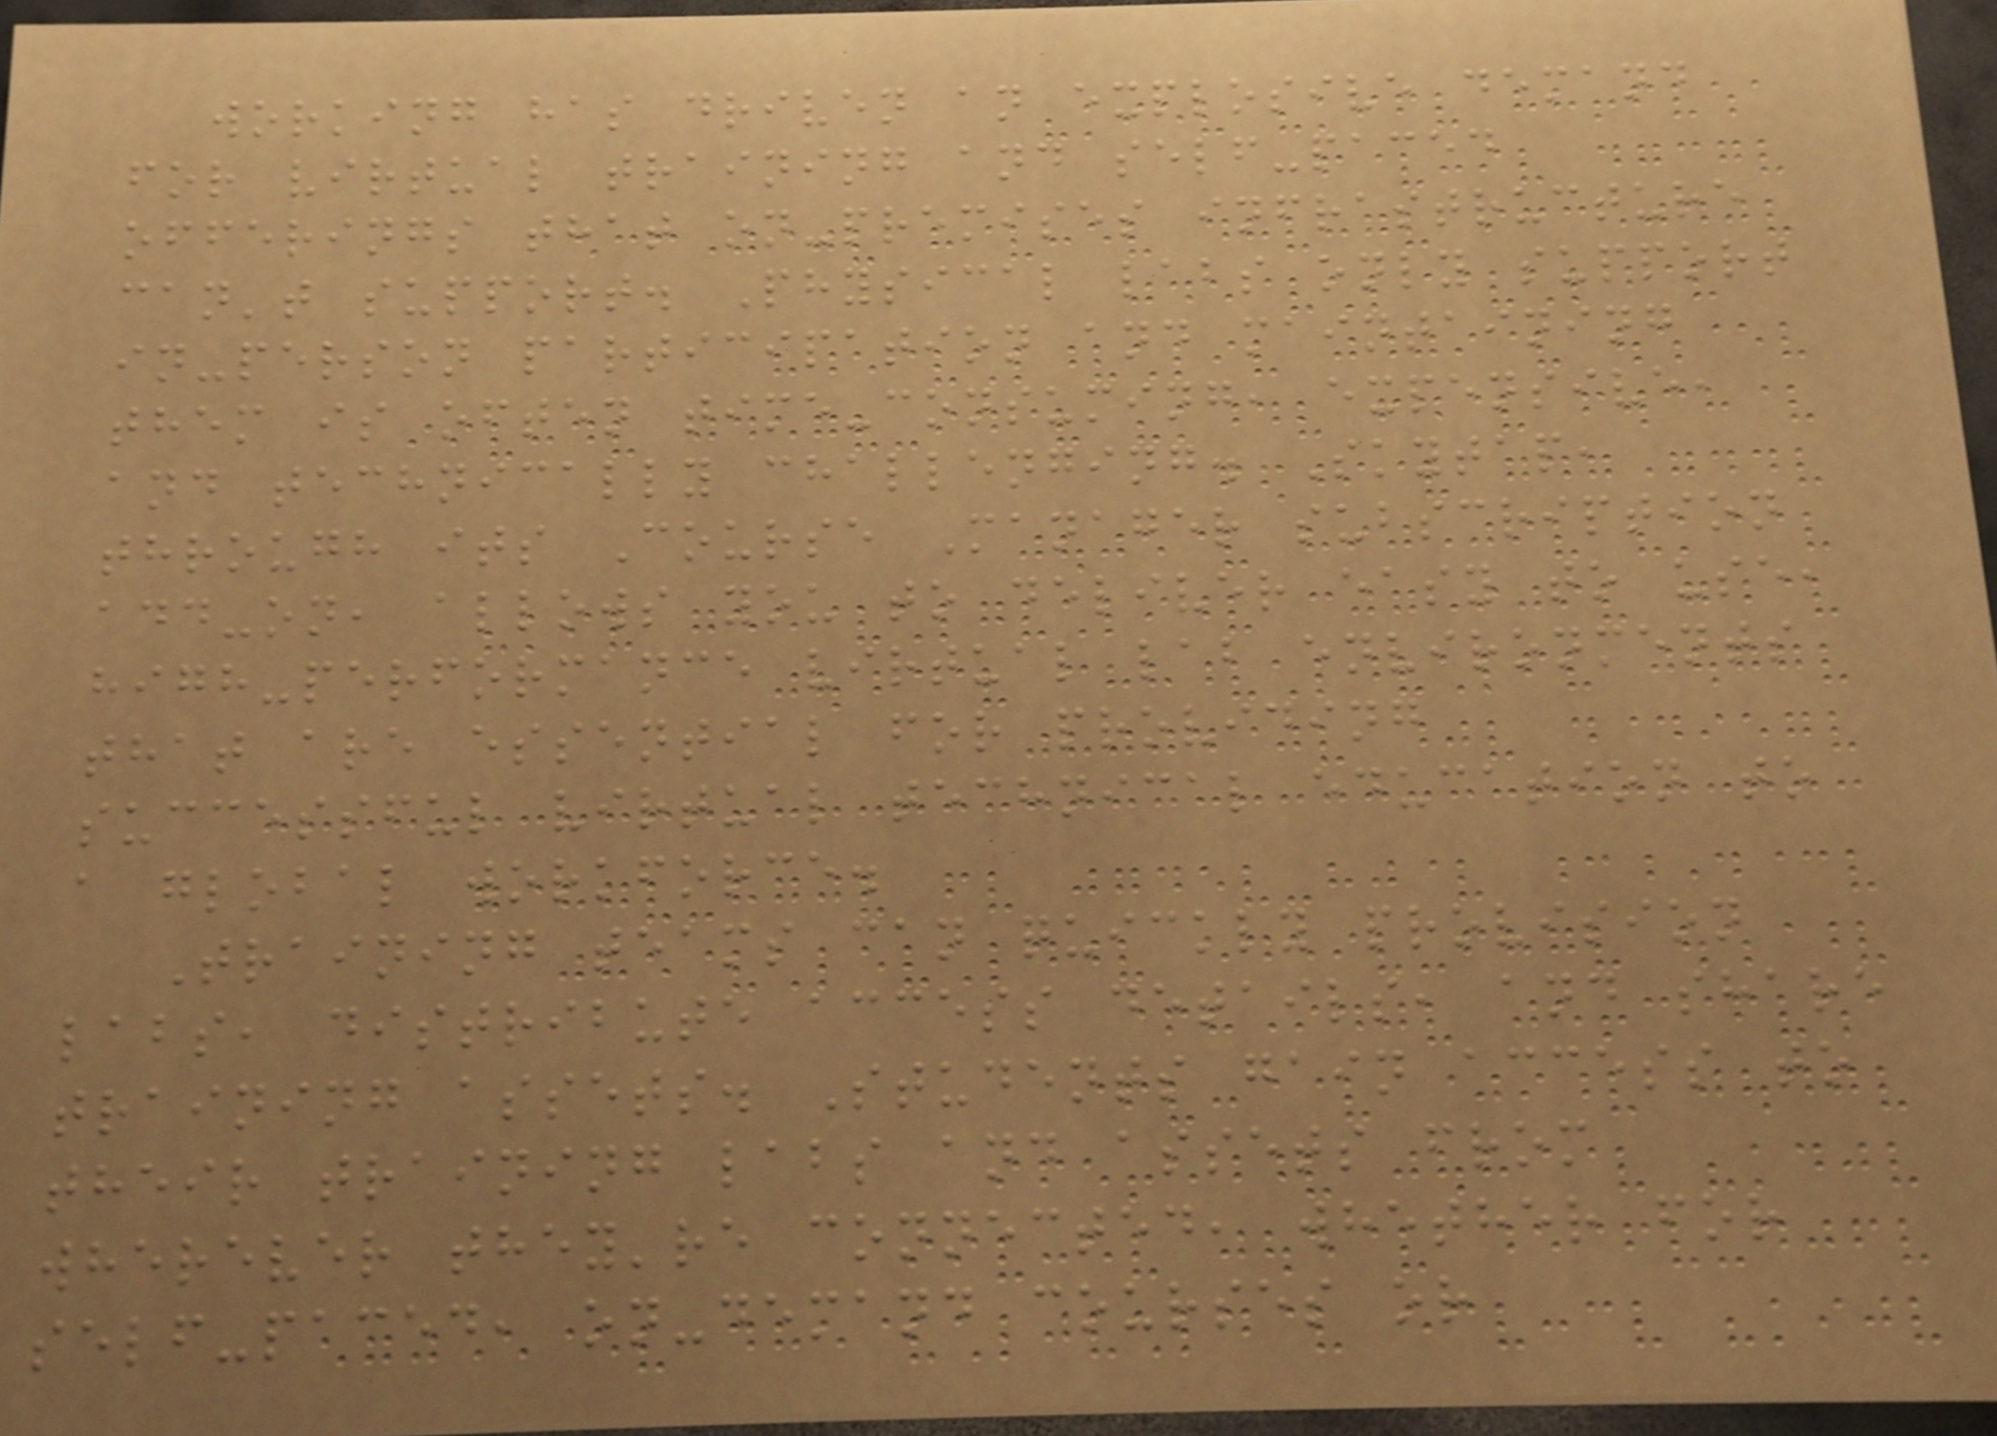working has driven an explosive demand
for virtual training and self-paced
offerings that on-premises infrastructure
can't support. Physical labs only support
in-person participation and maintaining
them is often time-consuming, expensive,
and technically challenging. Skytap,
through its Course Manager subscription
add-on, allows you to deliver easy to use,
high-performance virtual lab environments
that are essential for providing
successful virtual technical education to
a global workforce.
Training teams can quickly provision
labs, distribute access details, and share
training assets. Students gain access to
their training labs and assets from
wherever they're connected, whether for
self-paced, on-demand courses or
